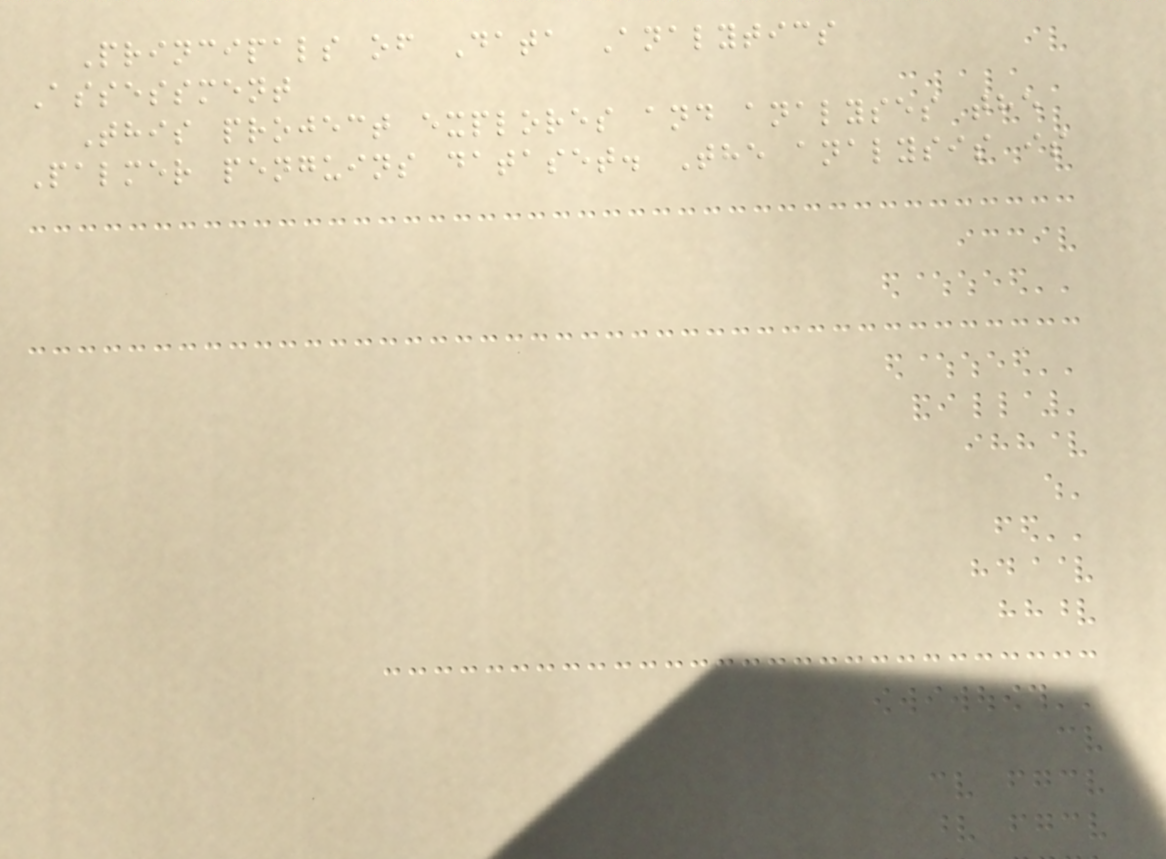Principals of Data Analytics
Assessment
This project explores and analyses the
Palmer penguins dataset. The analysis is
